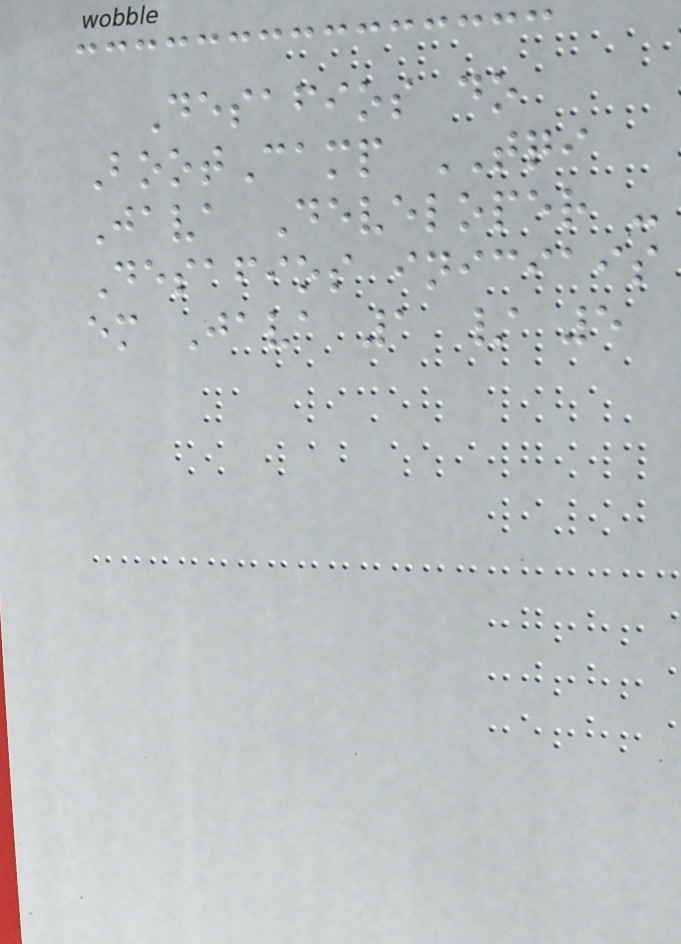Desafios do
BootCamp TQI
Java Developer -
Desafios iniciais
em Java 1 / 5
